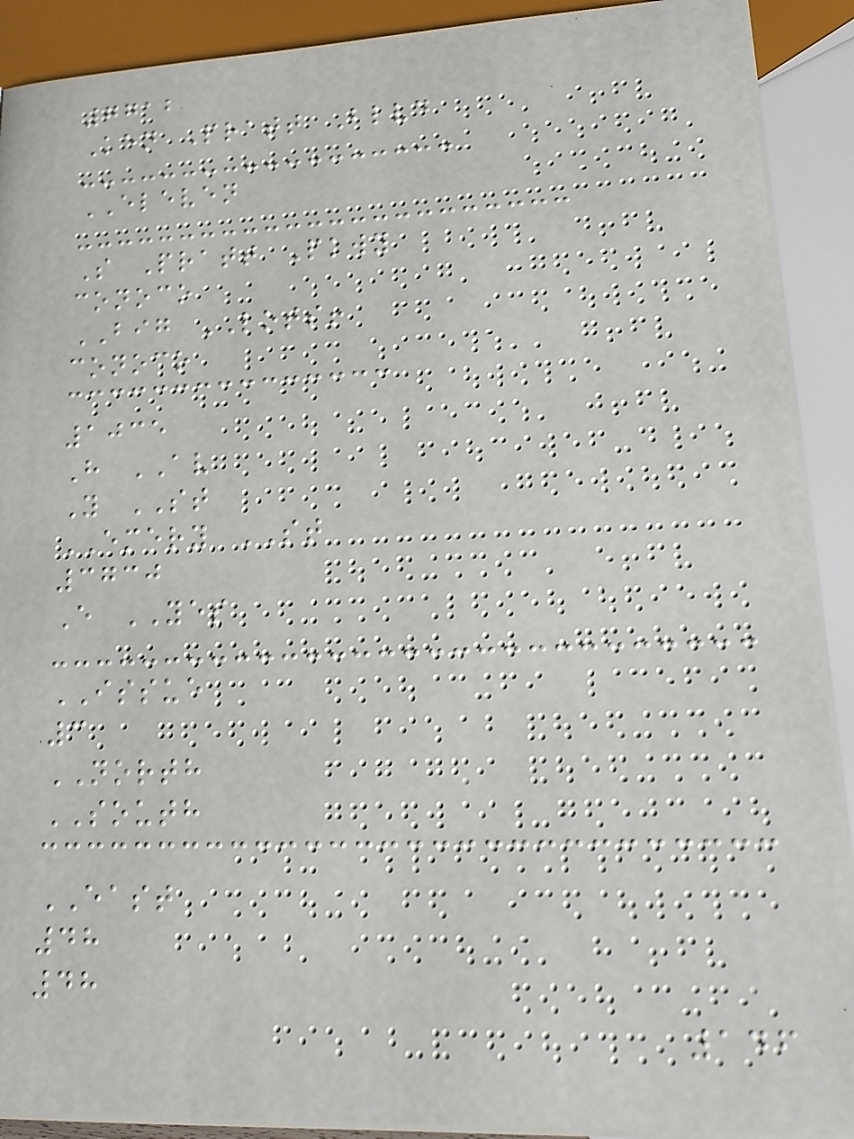7712
Ken Pratt Blvd
ELEVEN
S Pratt Pkwy
conoco
BIG LOTS!
conoco
1035
H AV
Y ST
EMERY ST
3730
E YES
ISSUE
3
NORTH
SOUTH
EAST
48
48
146
